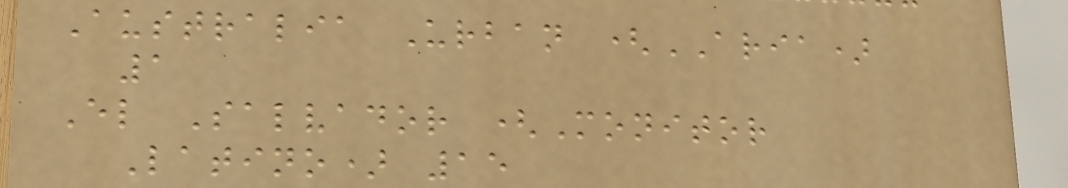Australia Urban (ARIA)
1
El Salvador (Monitor
Latino) 15
